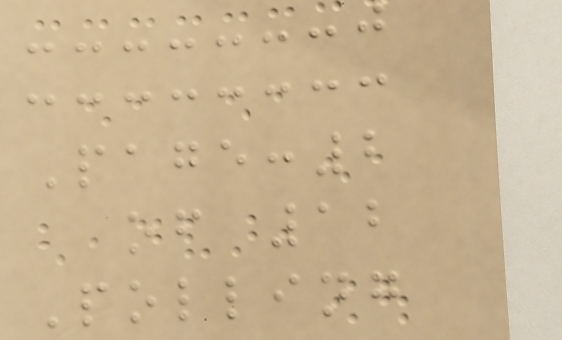Page:2
of 12
Polling
